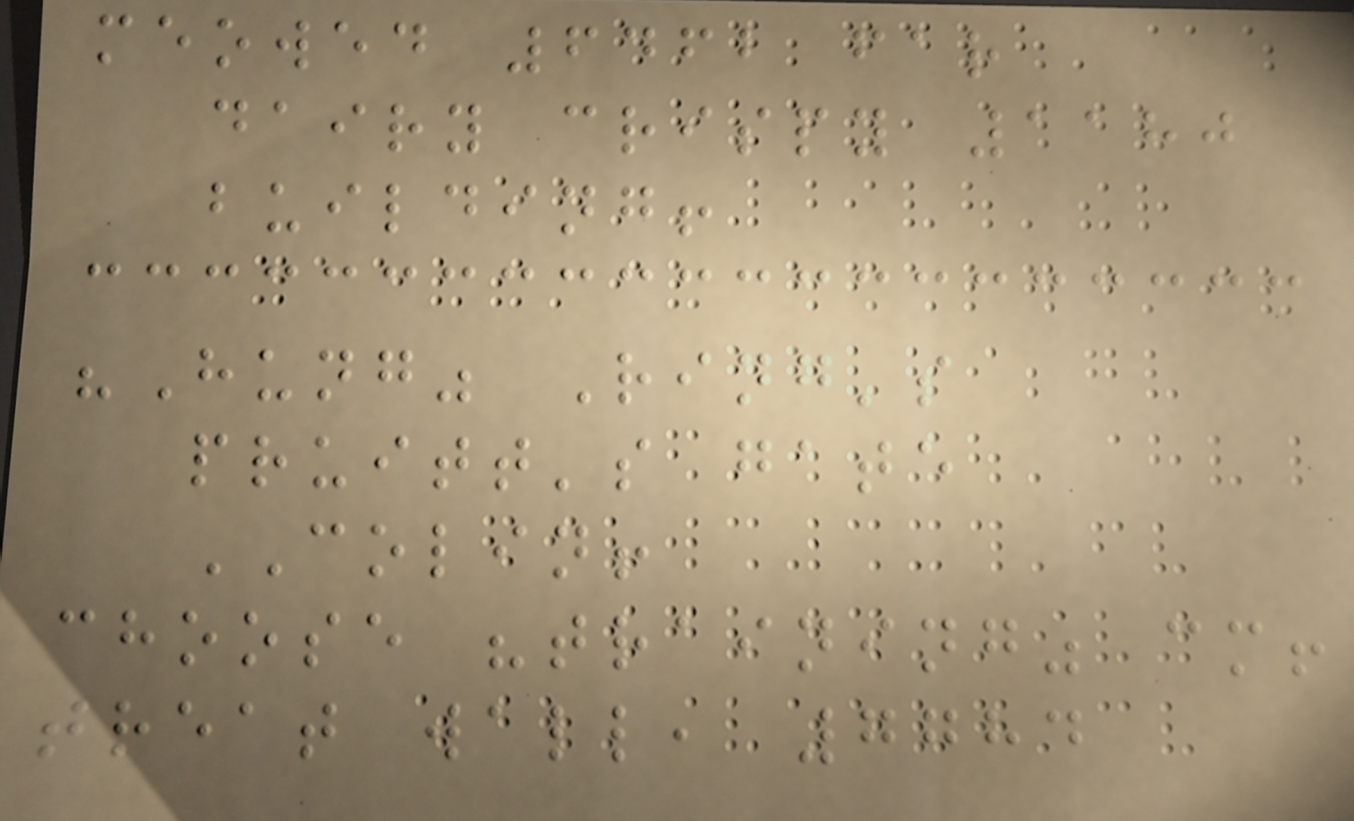meowed 6462 far
dairy crispy 1180
building!
"Hung" Ring's
pruitt's gate
COLIN!
choose "training" cm!
treat wall, 7784
